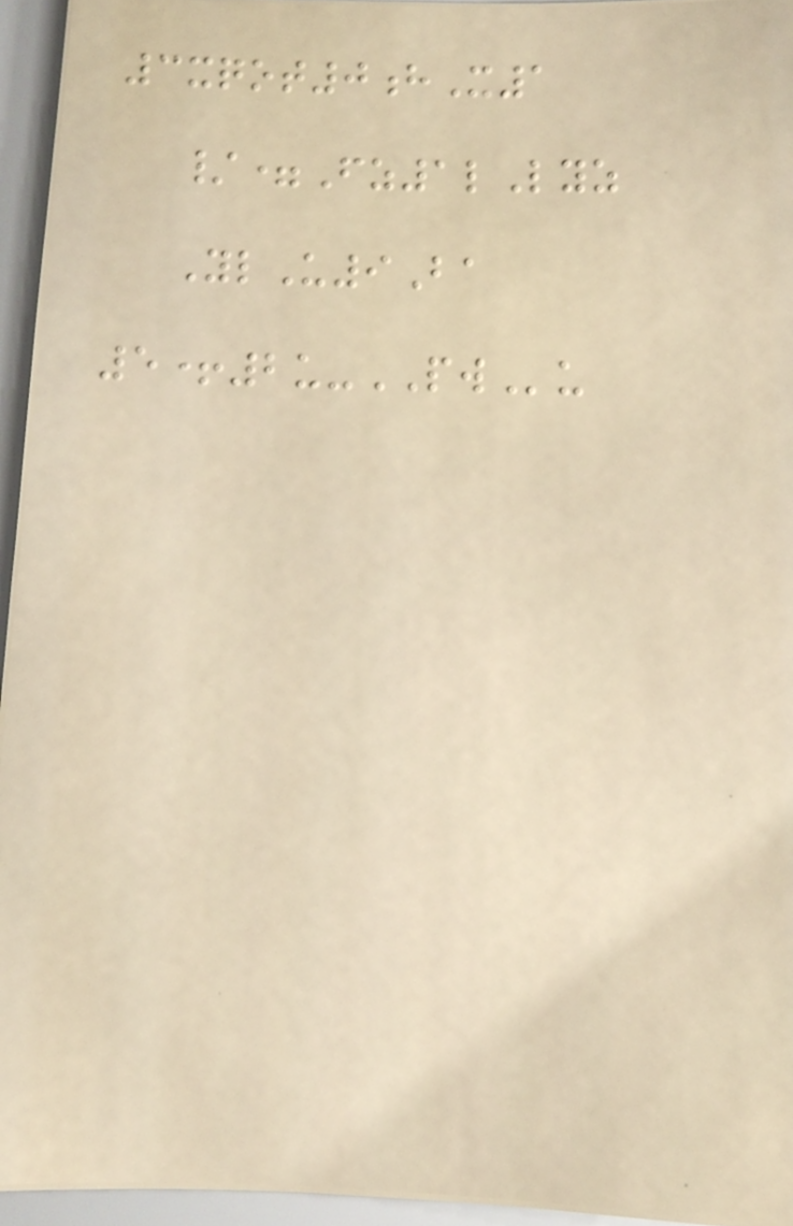3xqot0hX1
/=Fz1lLyz
YlU9Ba
5+2u-PWu
